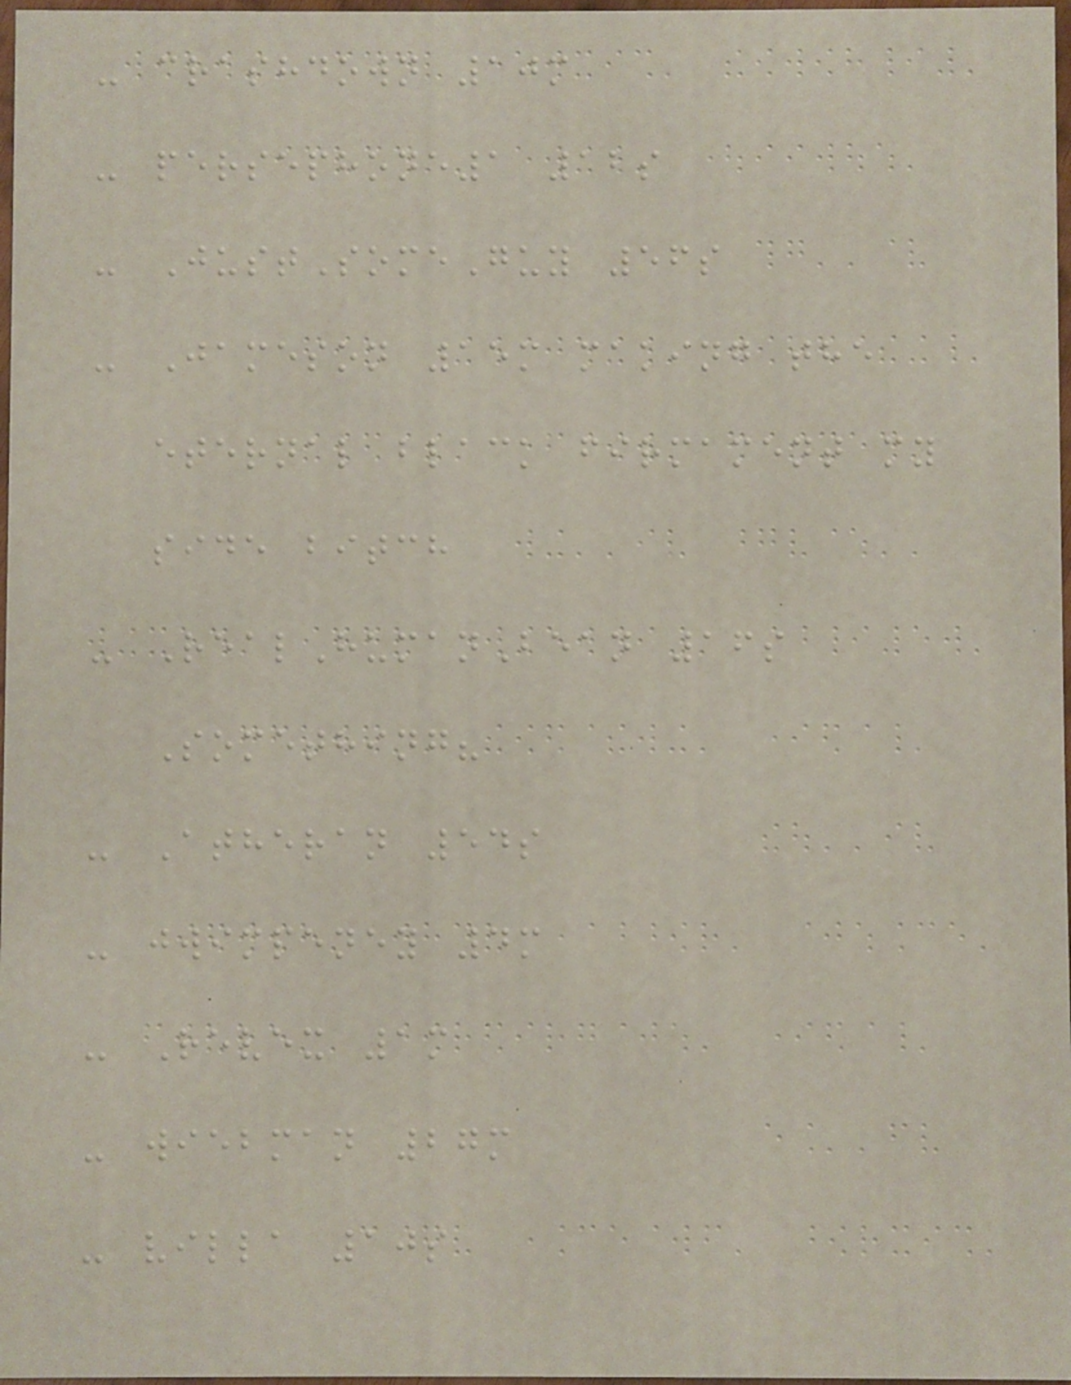- crashdown 10m
- persephone1 12s
- JustSomeGuy 56s
- Jameson 15m making the
eternal black firmament my
side bitch
- RealHumanBean 16s
Something?
- Atheran 54s
- jwimpeney 4m
- Revex 1m
- wiebman 27m
- villa 10s
